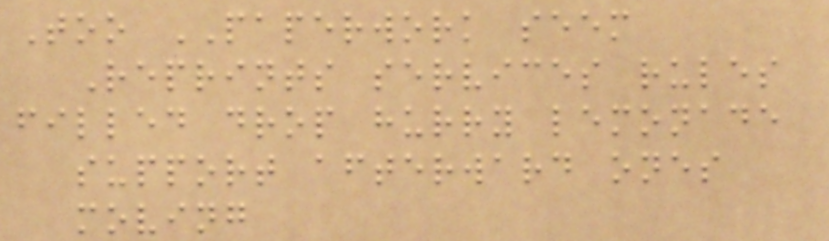Too PAPERWORK seem
Reprints services rules
filled drop hurry lemonade
support afterward ones
moving
